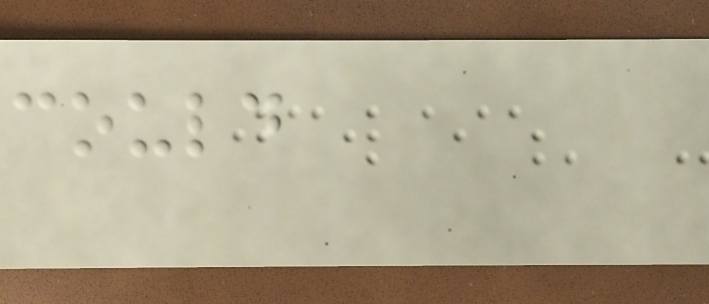could
